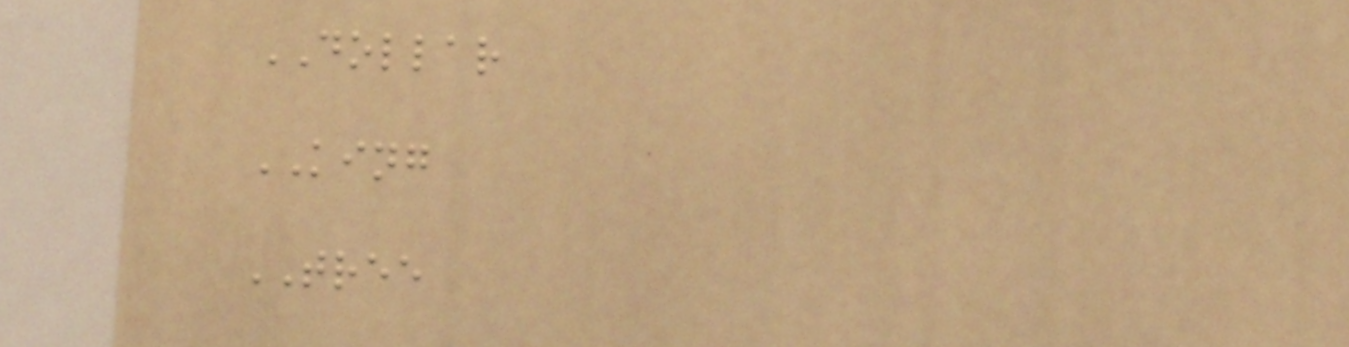DOLLAR
KING
TREE
